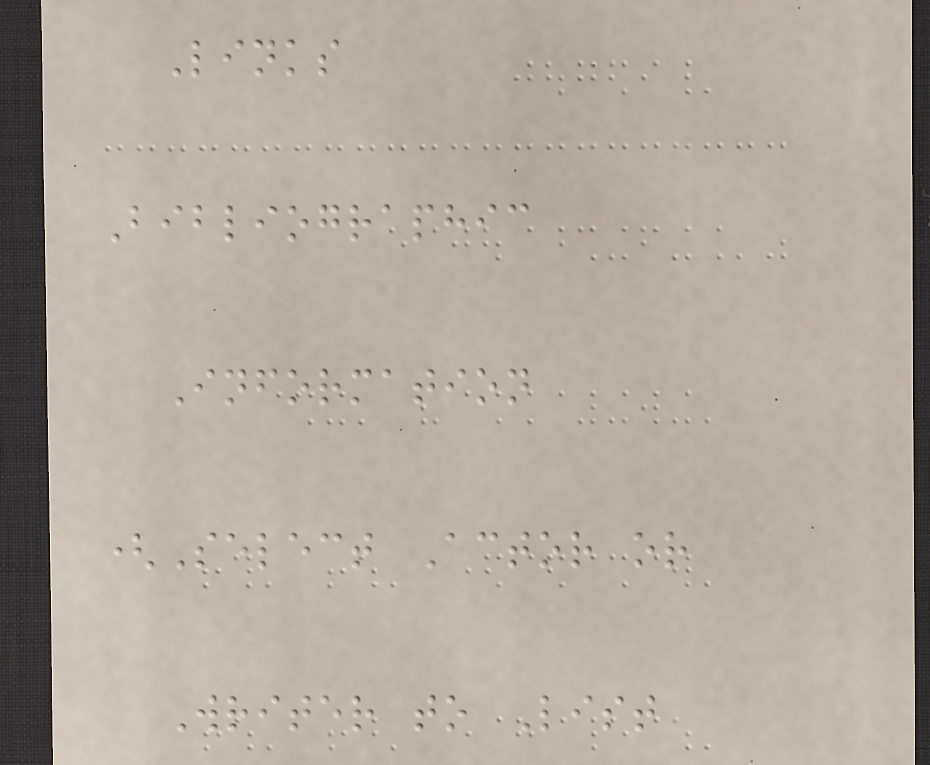Links
Bibliographic
Information
(Select Actor or
Writer to List
